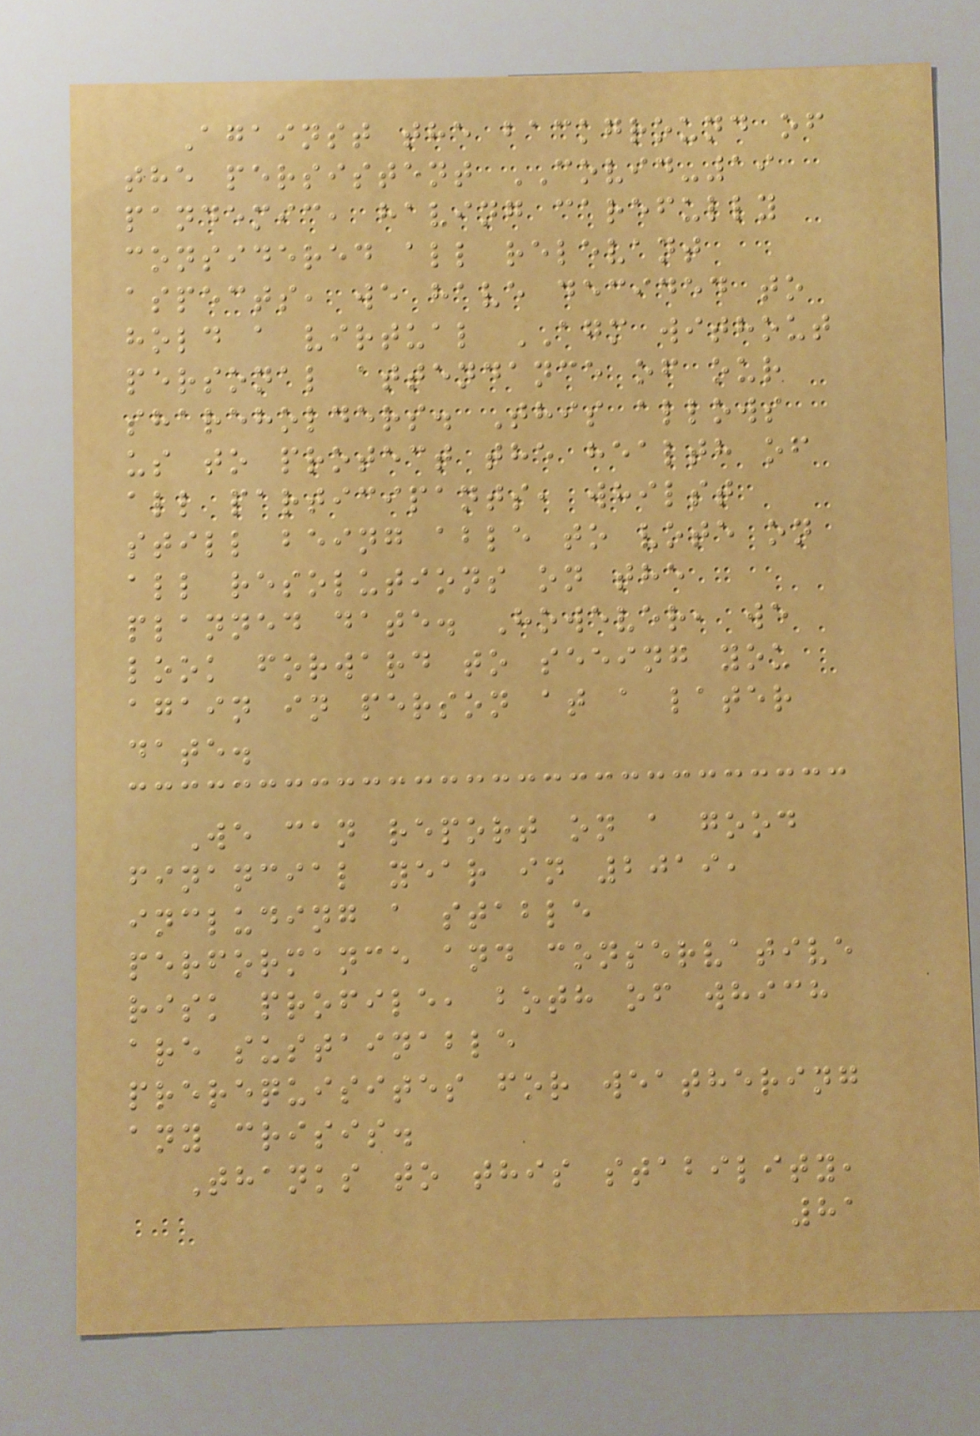Against the background of
the persistent COVID-19
pandemic, having carefully
considered all relevant
aspects, we have decided to
hold a virtual AGM without
personal attendance of our
shareholders. This allows
us to protect the health of
all participants, whilst
still being able to vote on
all resolutions on the
planned date. However, we
look forward to seeing you
again in person at a later
date.
We can report on a good
financial year in 2019,
including a stable
performance and conservative
risk profile, both of which
are sustainable
prerequisites for weathering
any crisis.
Thanks to this stability,
81
